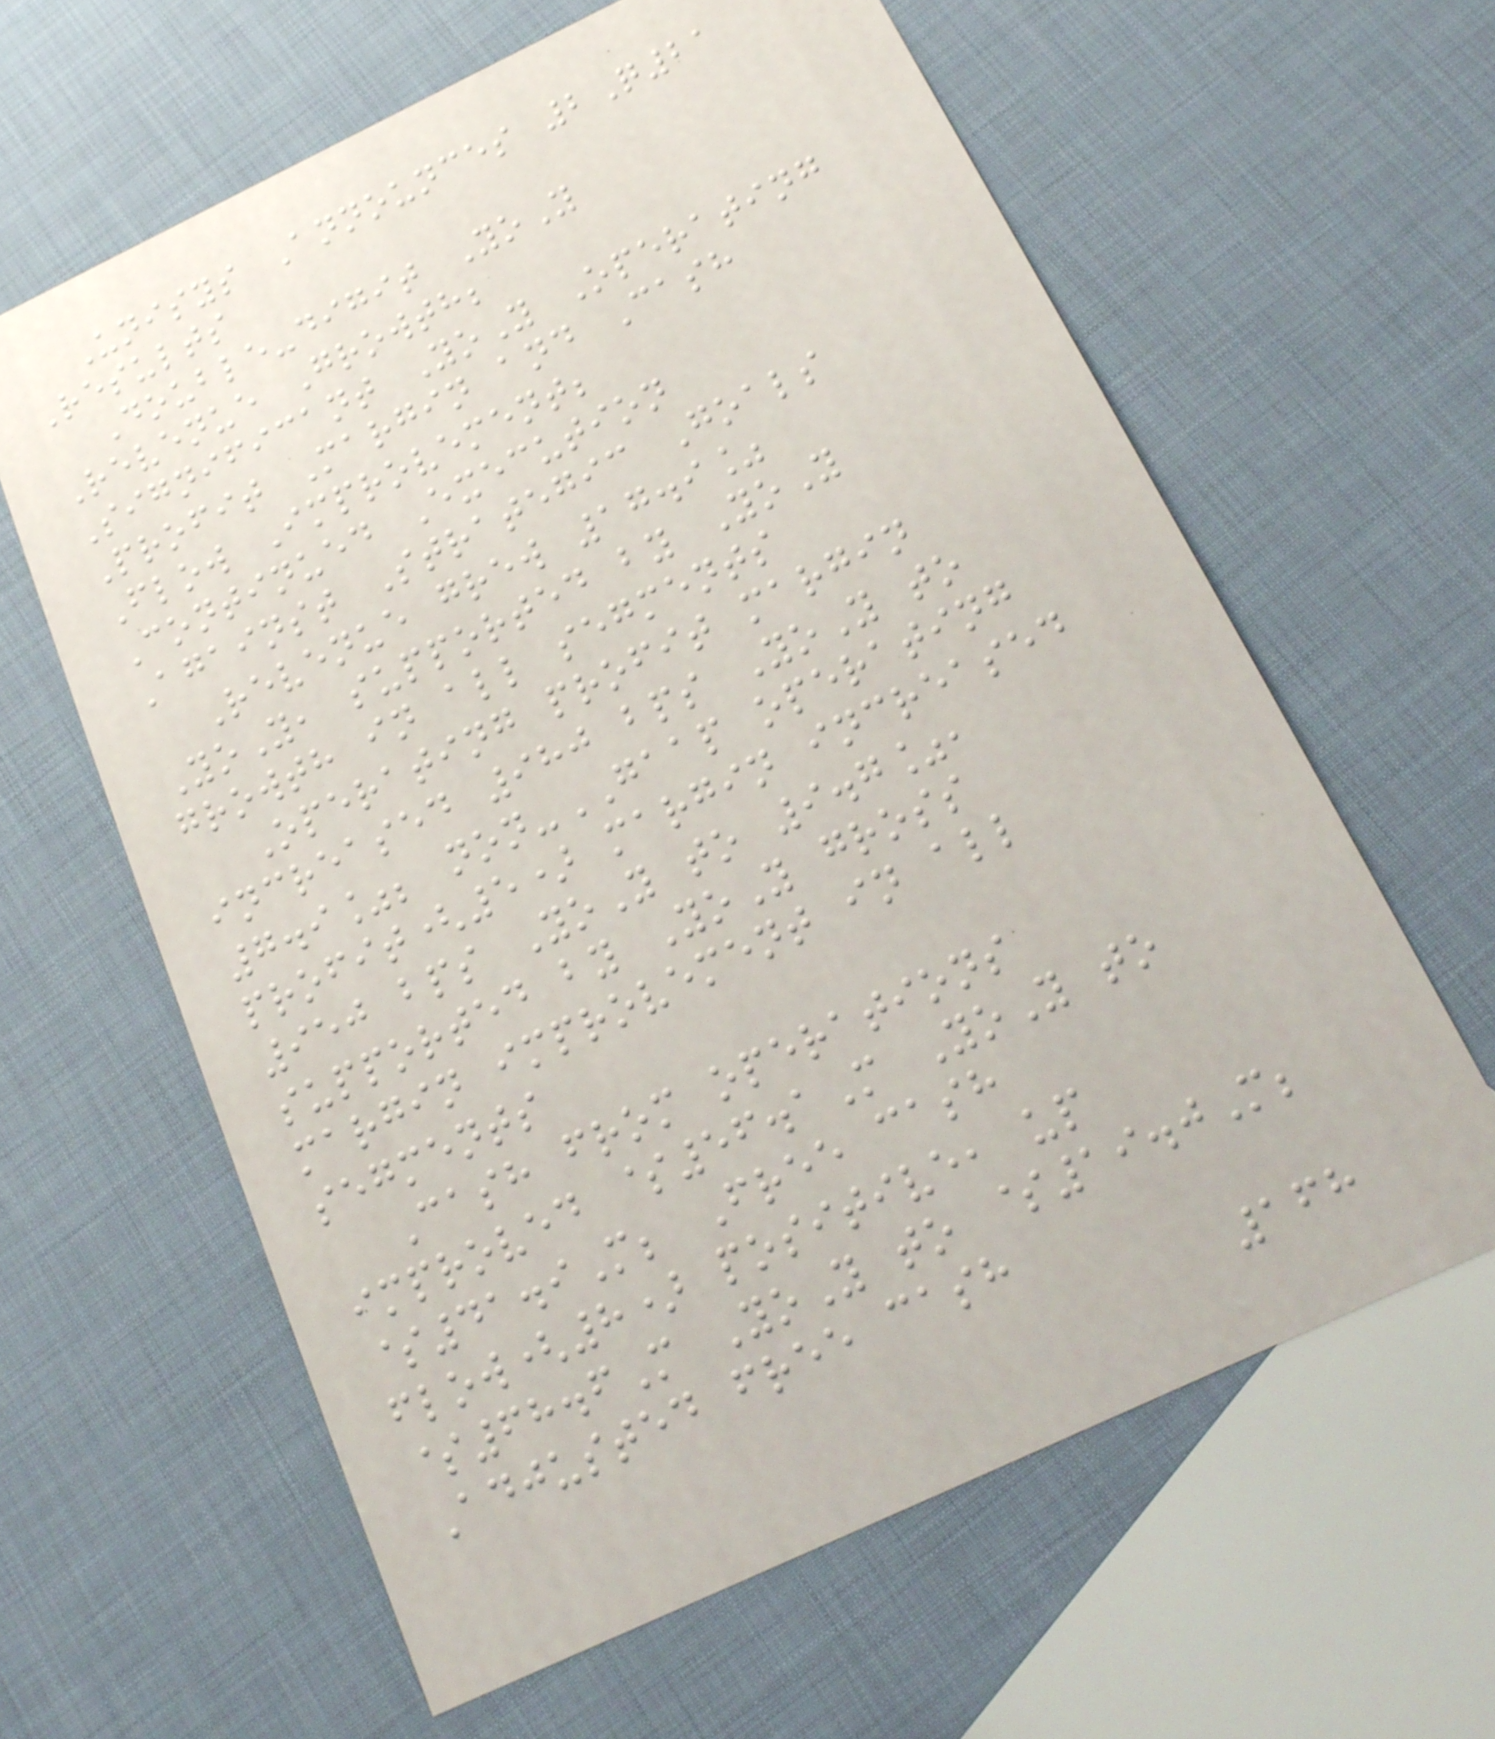Unisys Announces 2Q21
Results
Double-digit YoY
Revenue Growth;
Significant YoY Operating
Profit Margin and Cash
Flow Improvement;
Continued Execution
Against Strategic Goals
Revenue grew 17.9%
YoY, supported by YoY
growth in all segments
Operating profit margin
increased 980 bps YoY to
7.9%; non-GAAP operating
profit(5) margin increased
950 bps YoY to 9.7%,
supported by YoY gross
margin improvement in all
segments
Cash from operations
improved $56.1M YoY to
$41.9M; Free cash
flow(8) positive, up
$68.6M YoY to $19.0M;
Adjusted free cash
168
